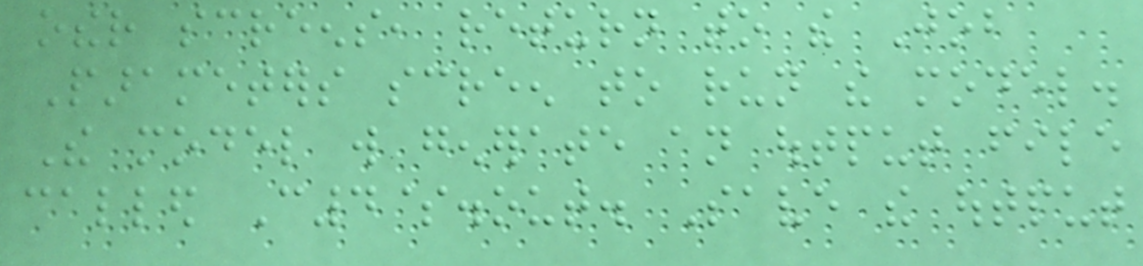other screens, return to the Job
Parameters screen to run the model.
The model will generate an output file
called C4$.out. Save the output
